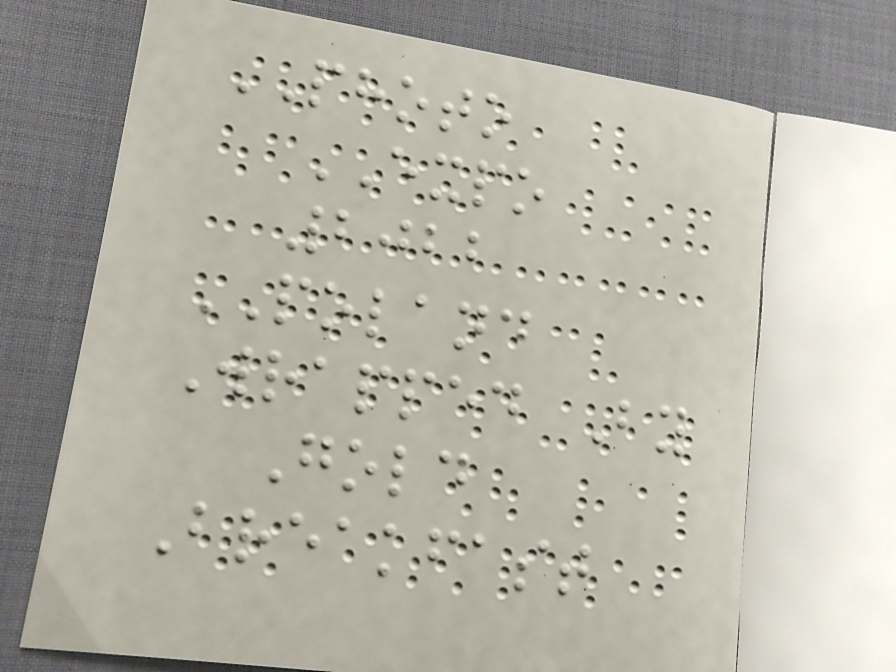PHOTO
EXPO
2022
POLAND
Wrapped By
Gold
Breakfast
